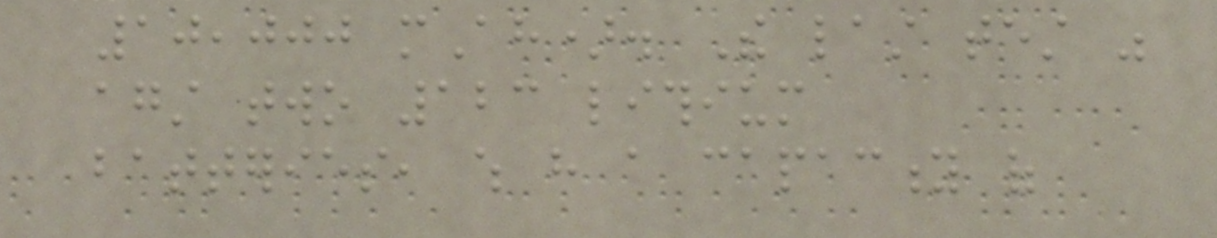10,000 mAh). The last test was
against two 123 lithium
batteries, which have a capacity of
